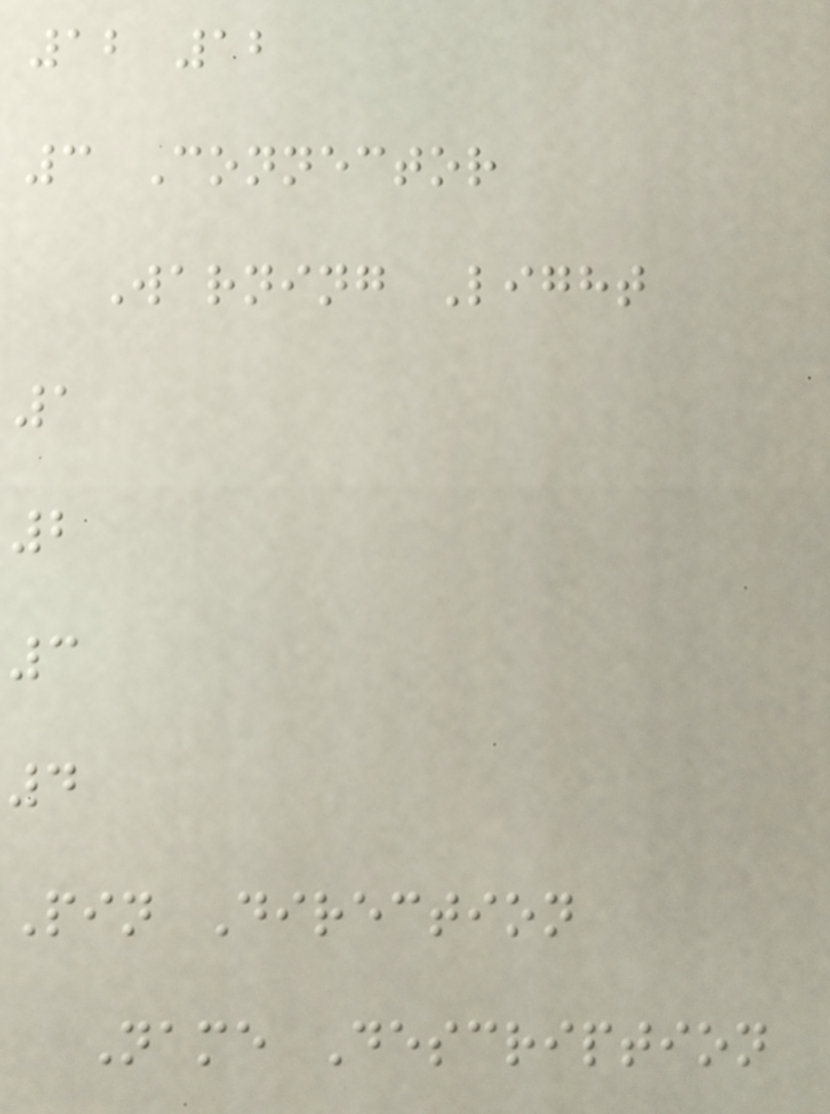12 12
3 Connector
Warning Light
1
2
3
4
Pin Direction
Name Description
